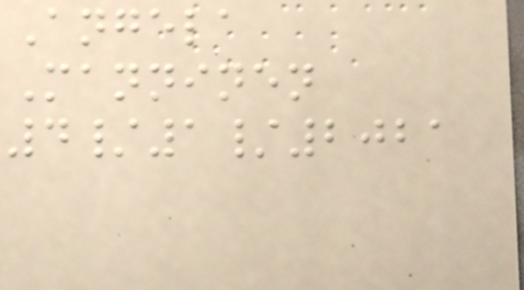Angela
Manninen
4/1/2021
